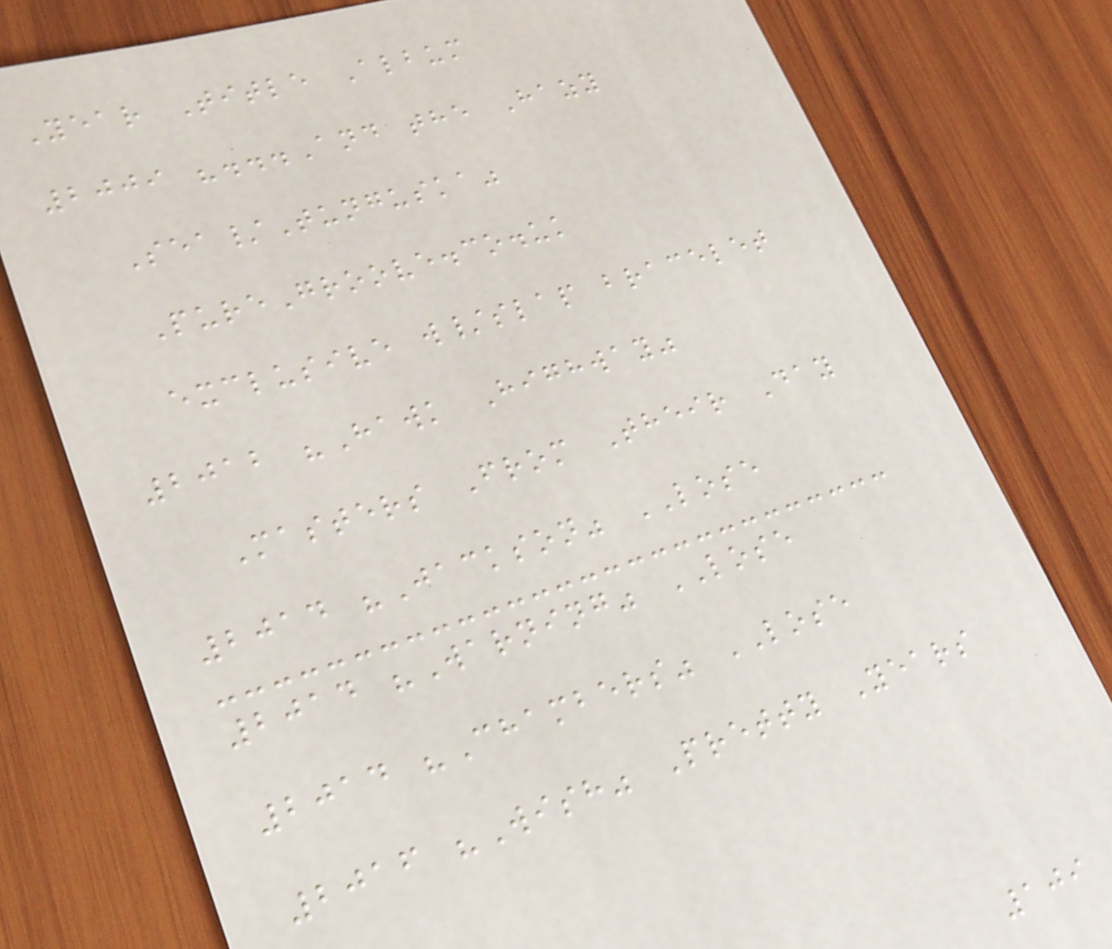Year Title Album
2009 "...And the Hazy
Sea/Tunguska"
PureGroove.co.uk
exclusive w/slap bracelet
2012 "Hawk Highway"
Masters From Their Day
2014 "Jackson" LOSE
2014 "Warning" LOSE
2014 "Chambers" LOSE
2016 "Wish" Pretty Years
109
